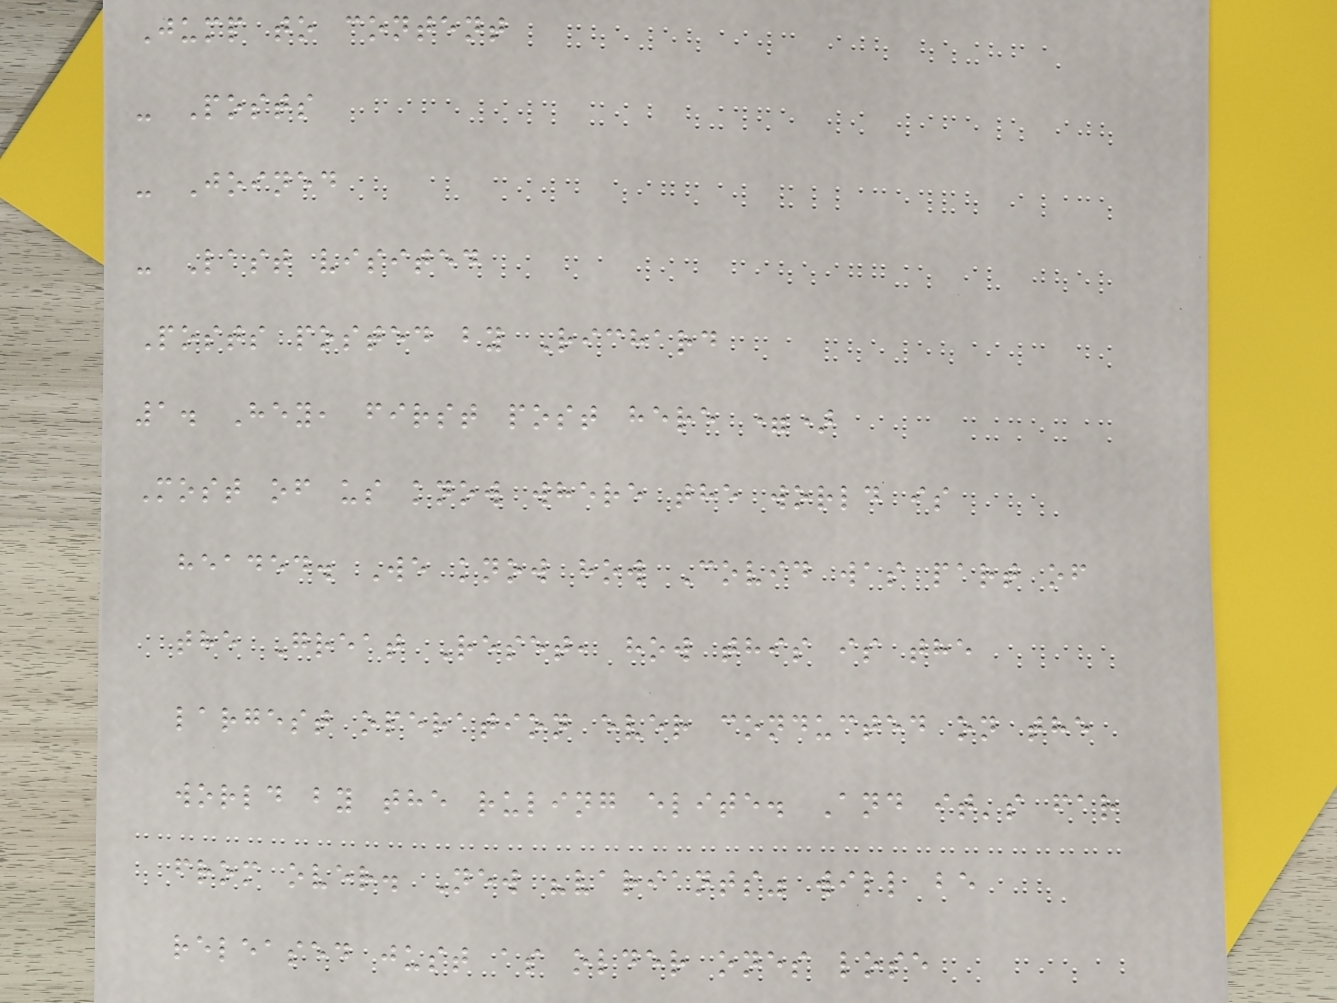Jump to content
- Posts
- Joined
- Last visited
Posts posted by Richard
1. Hey, first post here =)
Most of us know where the world is
headed. We know how Covid was part of
the Great Reset, how this is the
largest operation ever conducted on the
world by the ruling elite. And it's far
from over. New "variants" will be
released just as older ones lose
